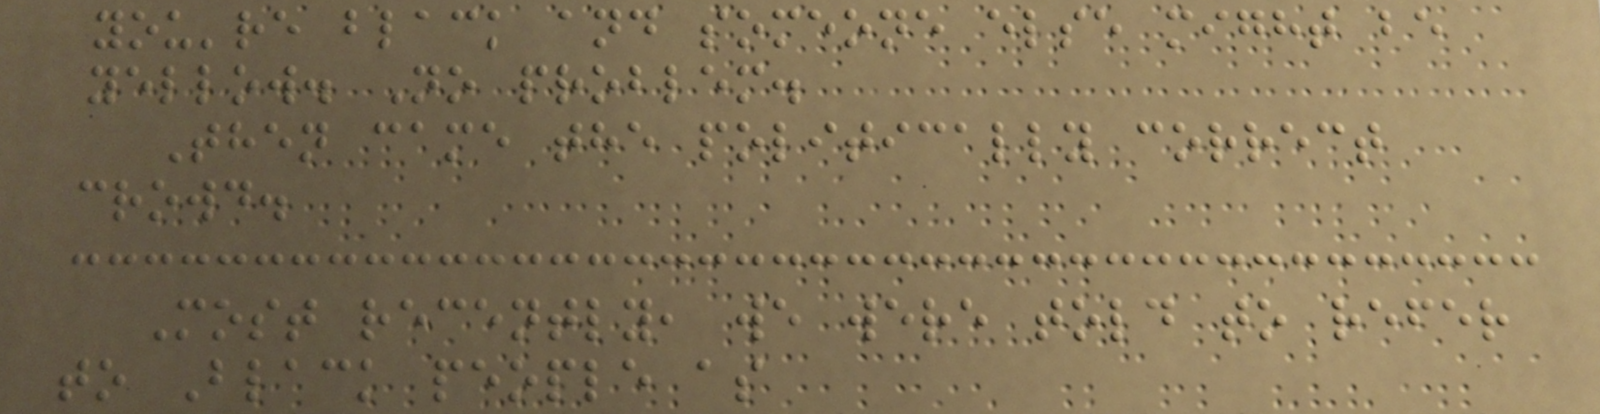you're black and someone else might be
yellow. No problem.
Then came the politically correct
crowd.
Most recently, we were told to refer
to Black people as
